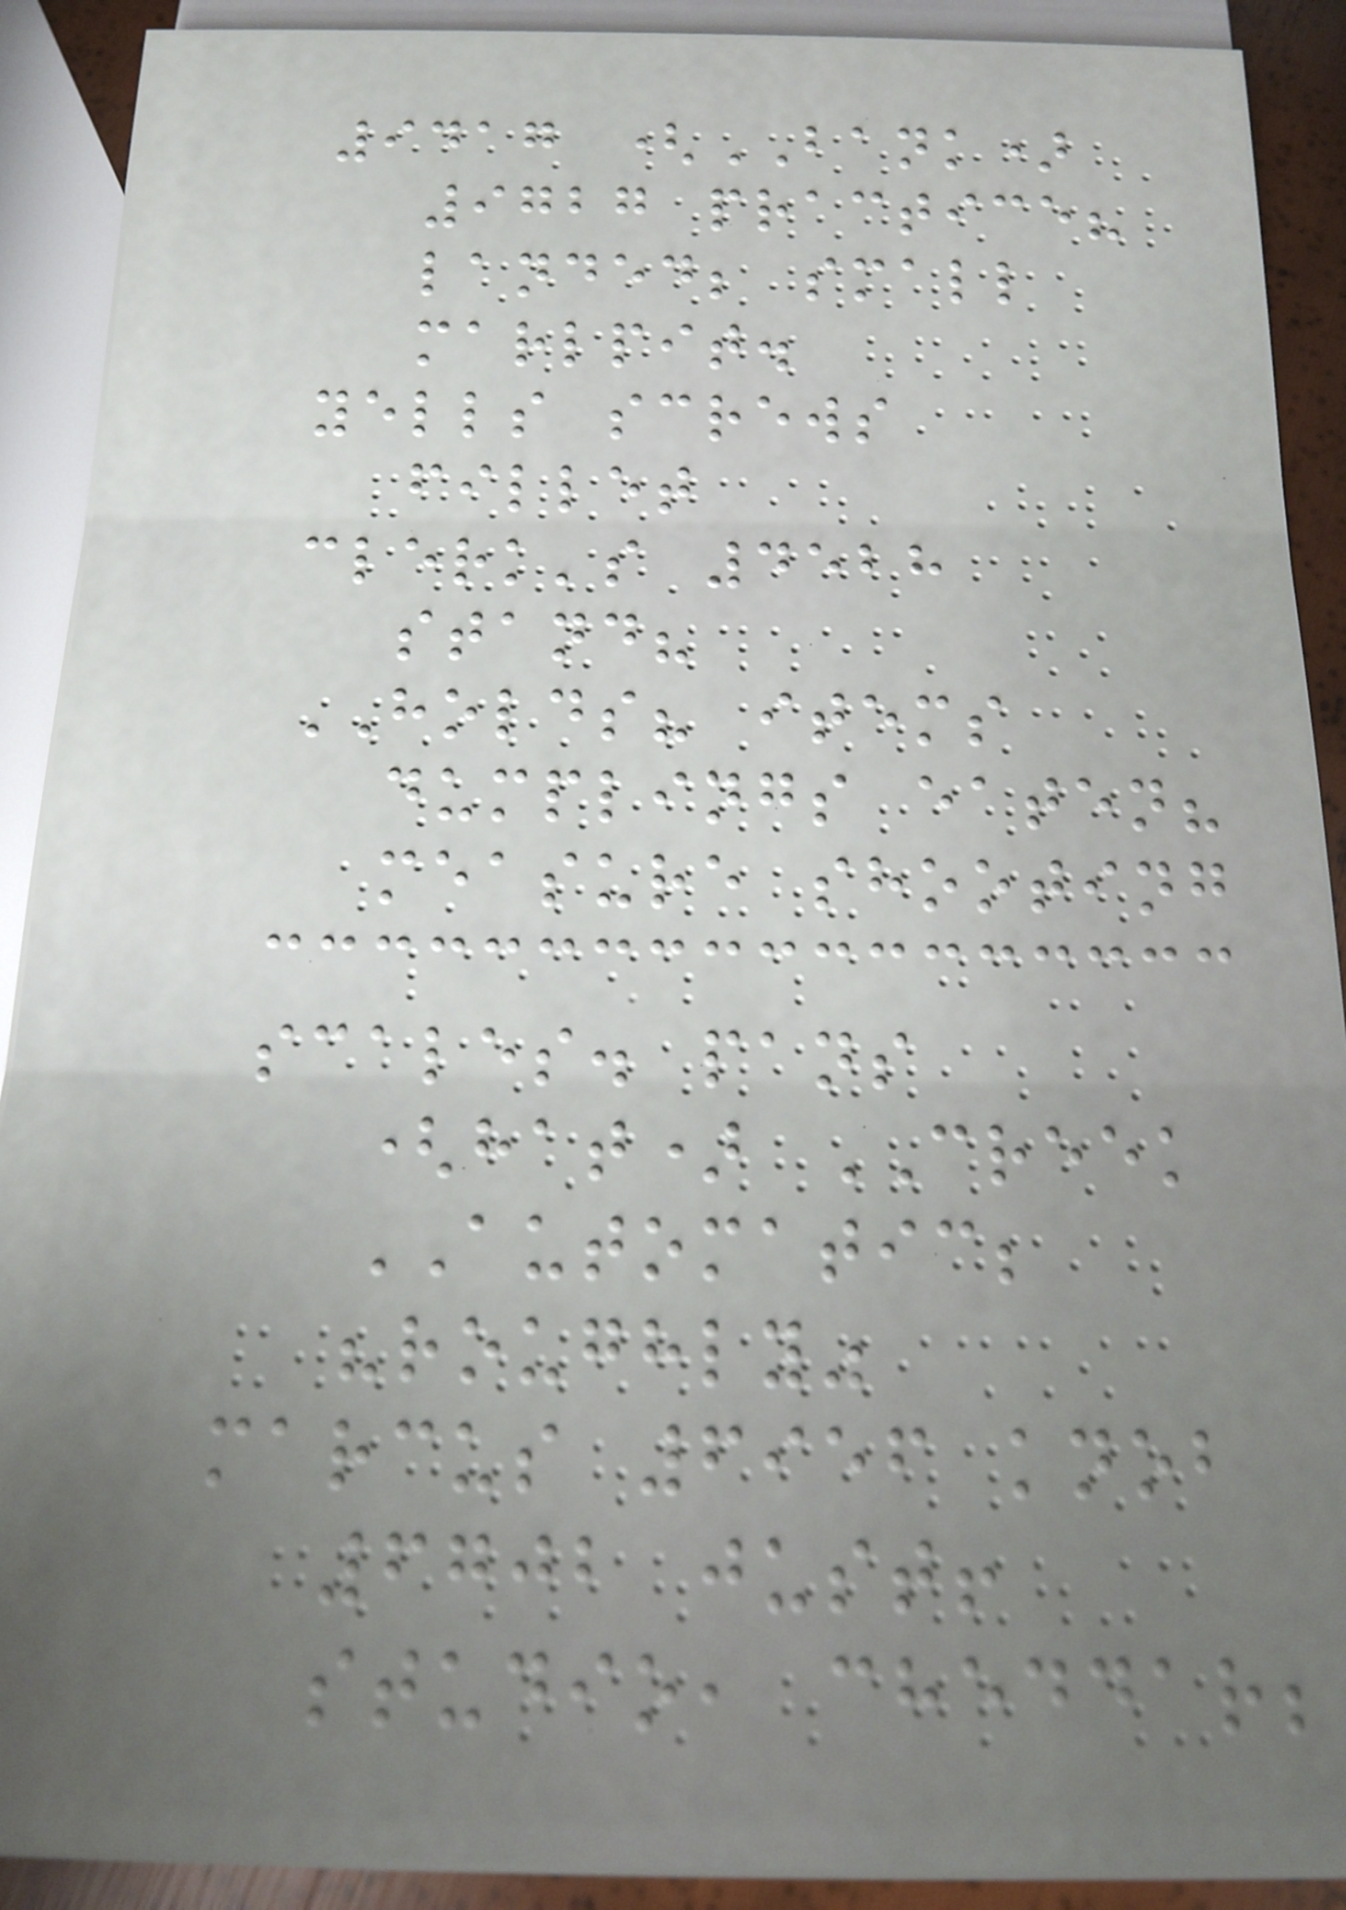9417 (BANK)
9727 practice?
landed; small
marlpit.
yells screws
fillet
clerk's 4528
stand?
HOLDS? items
dumplings eaten?
measure shooting
scales. pans
(hat) CREEK
AUTOMATIC;
"roughly"
marcus 6956 knob
6702 just!
studio, cheddar;
